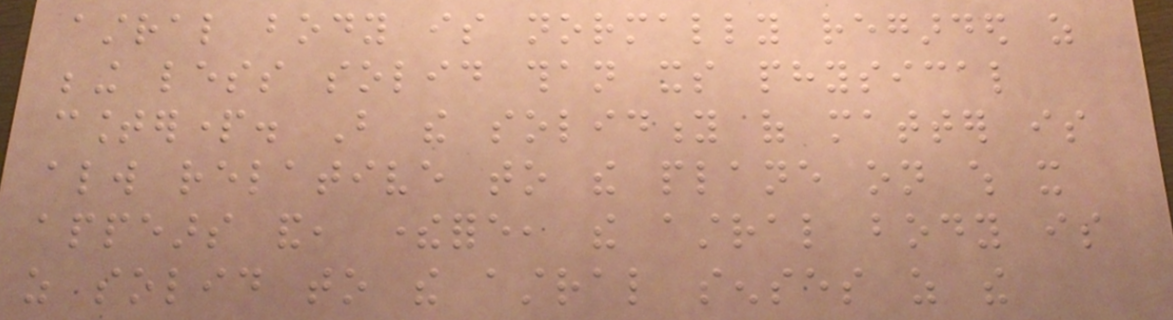astral body is normally regarded as
being less solid than its physical
counterpart. But the solidity of matter is
always relative to the plane on which it
appears and, therefore, the astral body is
as solid to the astral senses as the
